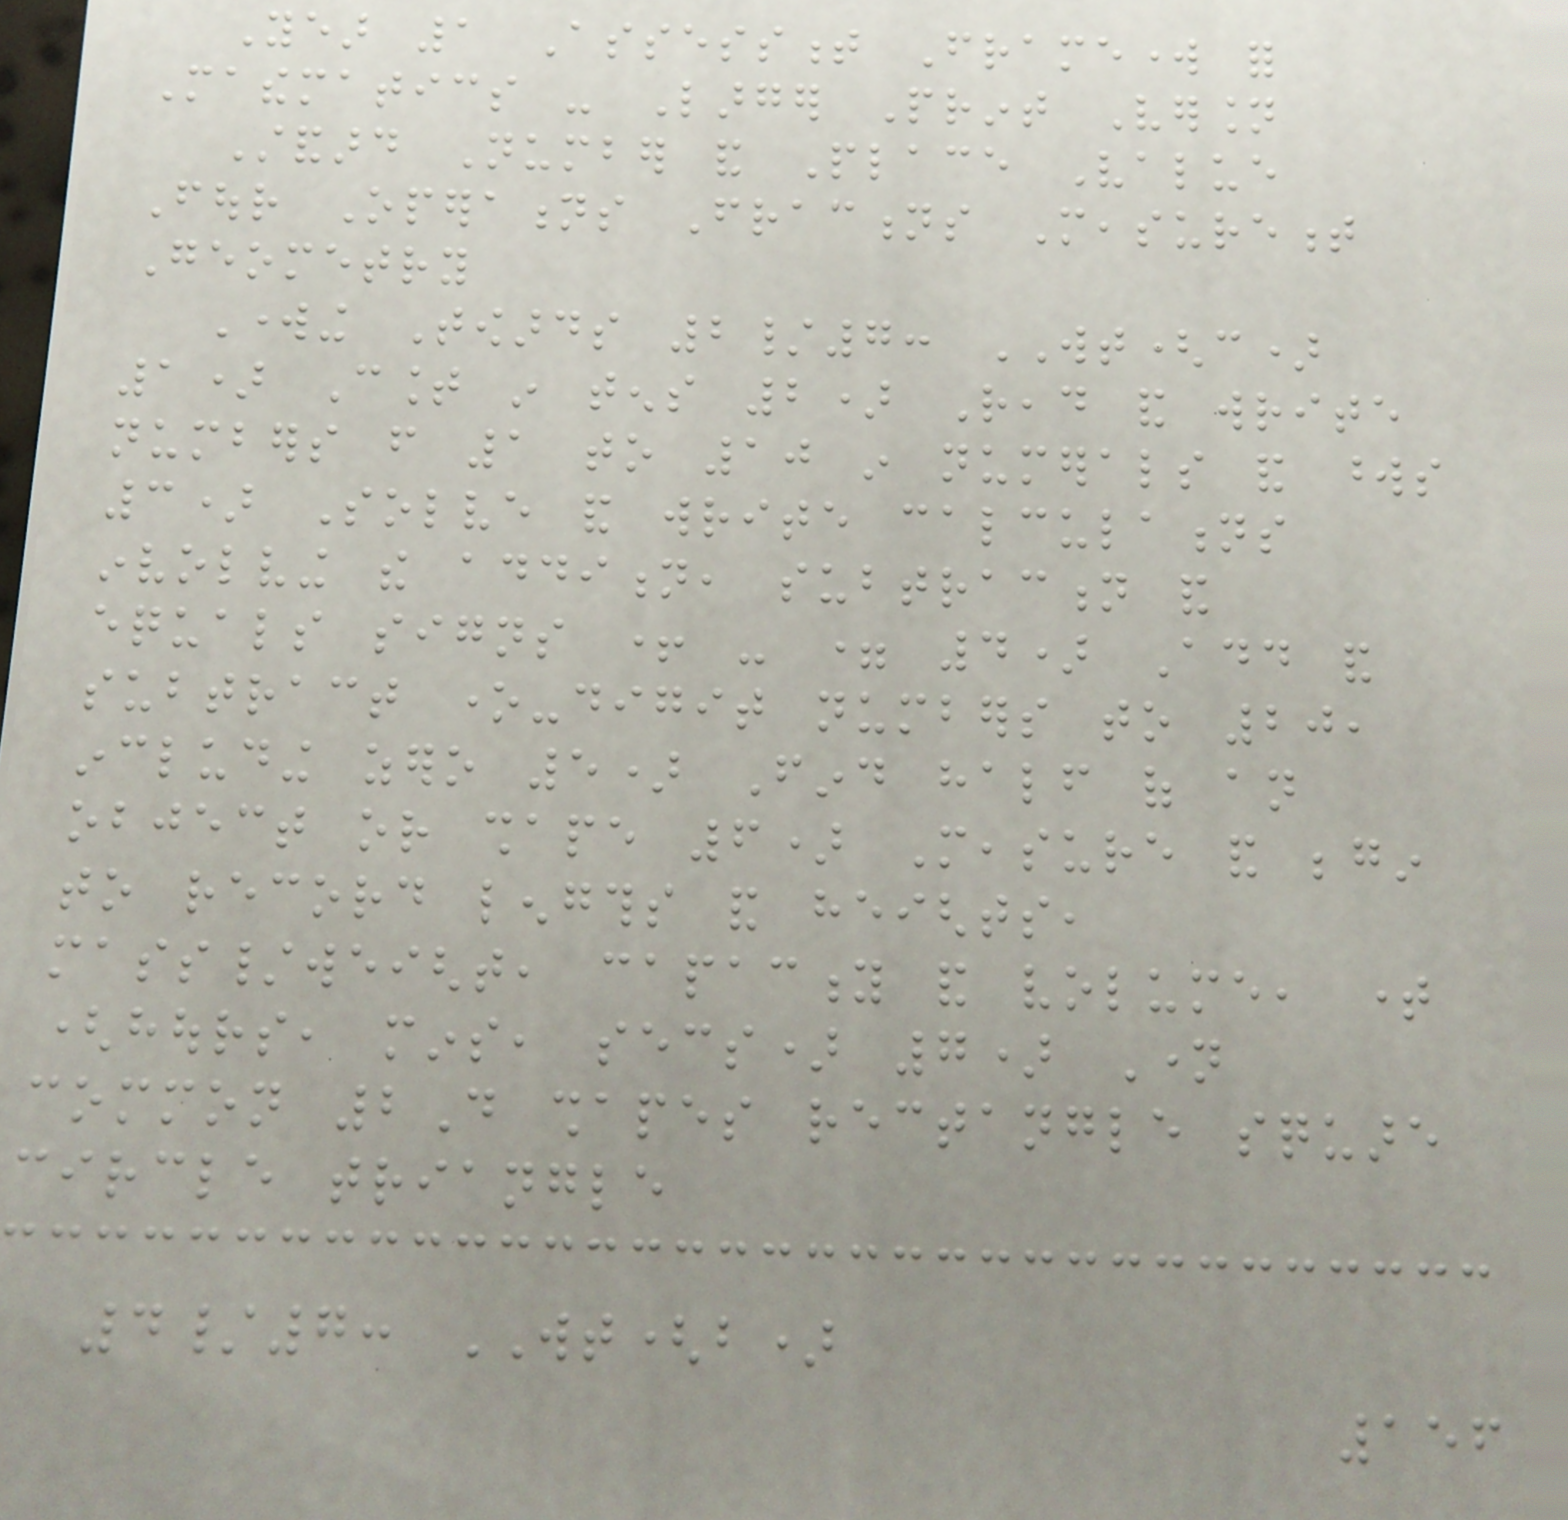Year 1 Assessment Framework for
Mathematics - Larger Print Version
Standard Number and Place Value
Four Operations Fractions Measurement
Geometry
Working Towards 2/7: WT(c)
1) Count in tens 2) Read and write
numbers from 1 to 10 in numerals and words
3) Solve and write calculations
involving the addition, subtraction and
equals signs + - = 4) Add and
subtract one-digit numbers to 20,
including zero 5) Find half of an
object or shape 6) Measure and begin
to record lengths and heights,
mass/weight, capacity and volume, time
(hours, mins, secs) 7) Name
common 2D shapes rectangle square
circle triangle
4/7: WT(b)
156
